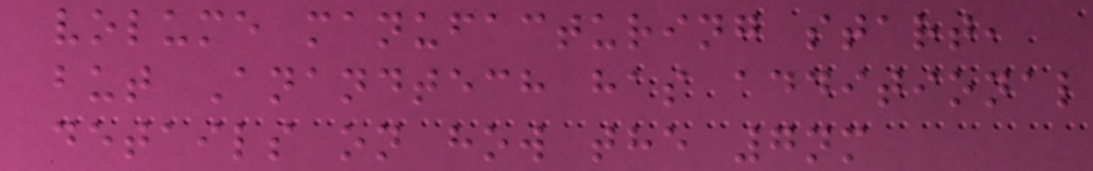volume manufacturing start,
but Anandtech has additional
details on how the 7nm
